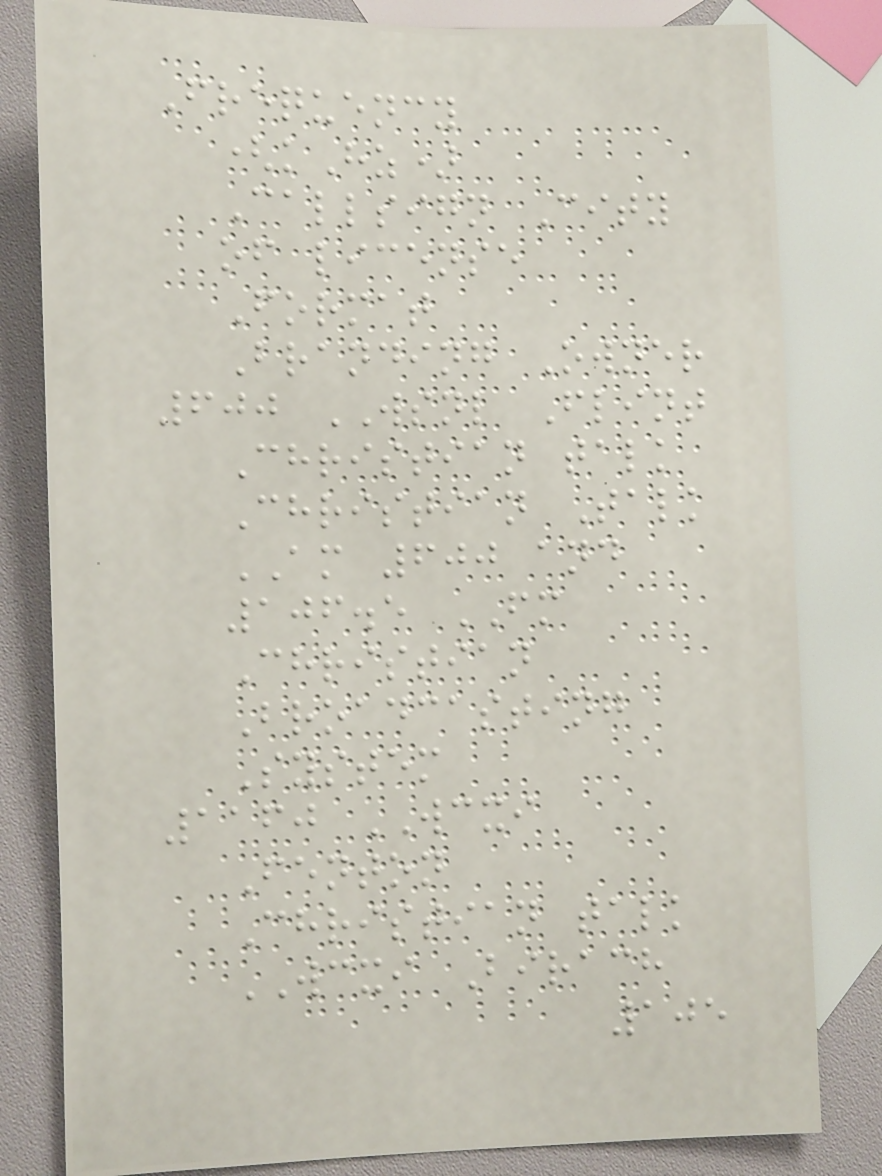Frequency
(kHz)
Callsign City
of license
Format
Branding Owner
600 WSNL Flint
Christian talk
Christian Talk
AM 600 and
106.5 FM
Christian
Broadcasting
System
1160 WCXI
Fenton
Christian talk
WCXI Birach
105
